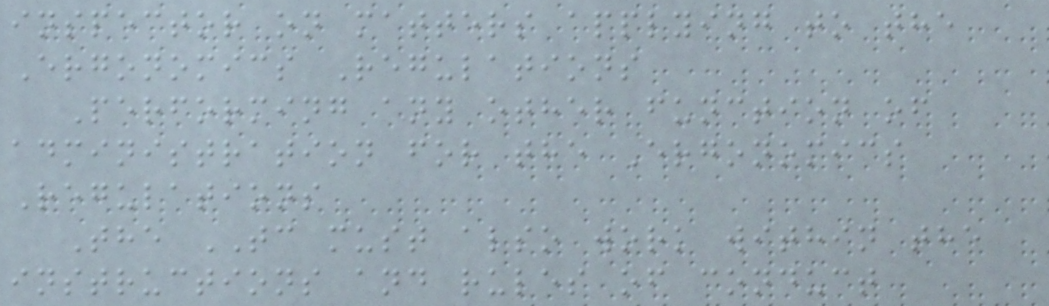inspector on matters applying to the
Ergonomics Regulations
Performing any other function of
administration for the Ergonomics
Regulations
The TC must also work within the
instructions and rules of conduct
